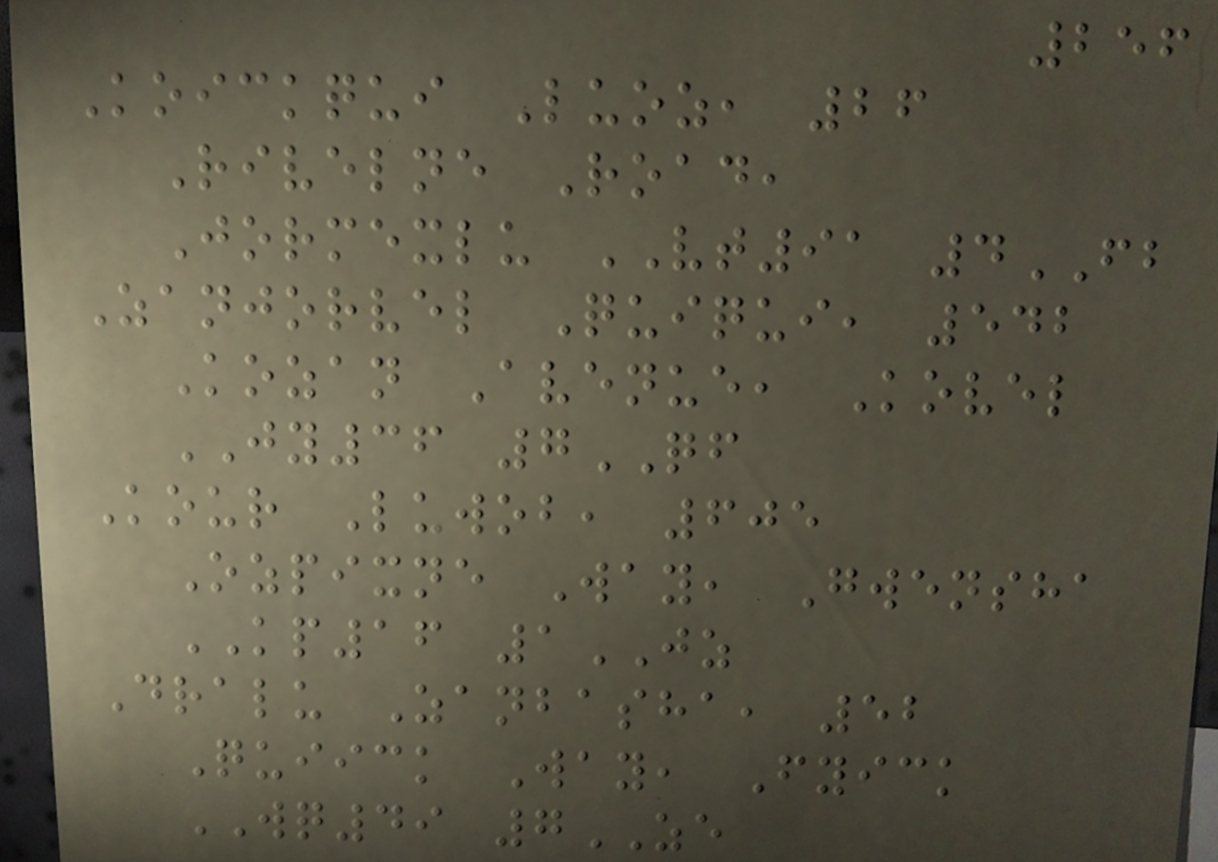256
Koickqui Luoz, 26
Rivelne Road,
Jormexlu VT91 4FB
Zanjorvel Quiqui, 542
Kozan Avenue, Kovel
JY36 7QF
Kour Luwob, 605
Ozpixne Way, Gwensha
KP16 1JZ
Dralu Zanbasha, 52
Quiick Way, Fyick
WQ49 7ZE
